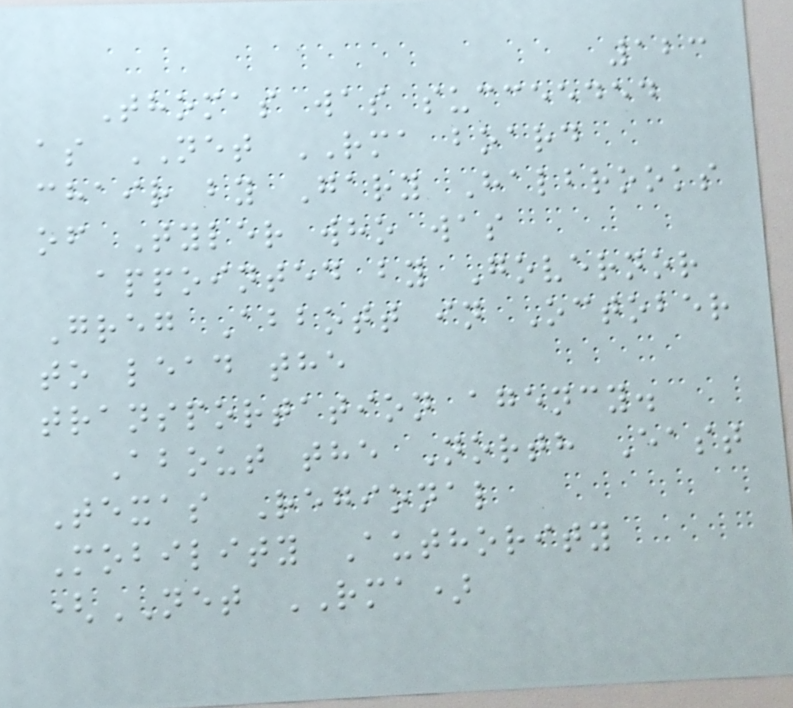123
Thomas was succeeded
as NET RMA board
chair by Gary Halbrooks
of Tyler who was
appointed by Governor
Greg Abbott in October
to lead the
transportation agency.
About the North East
Texas Regional
Mobility Authority
(NET RMA)
